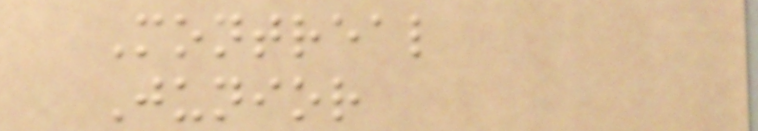Montreal
Junior
